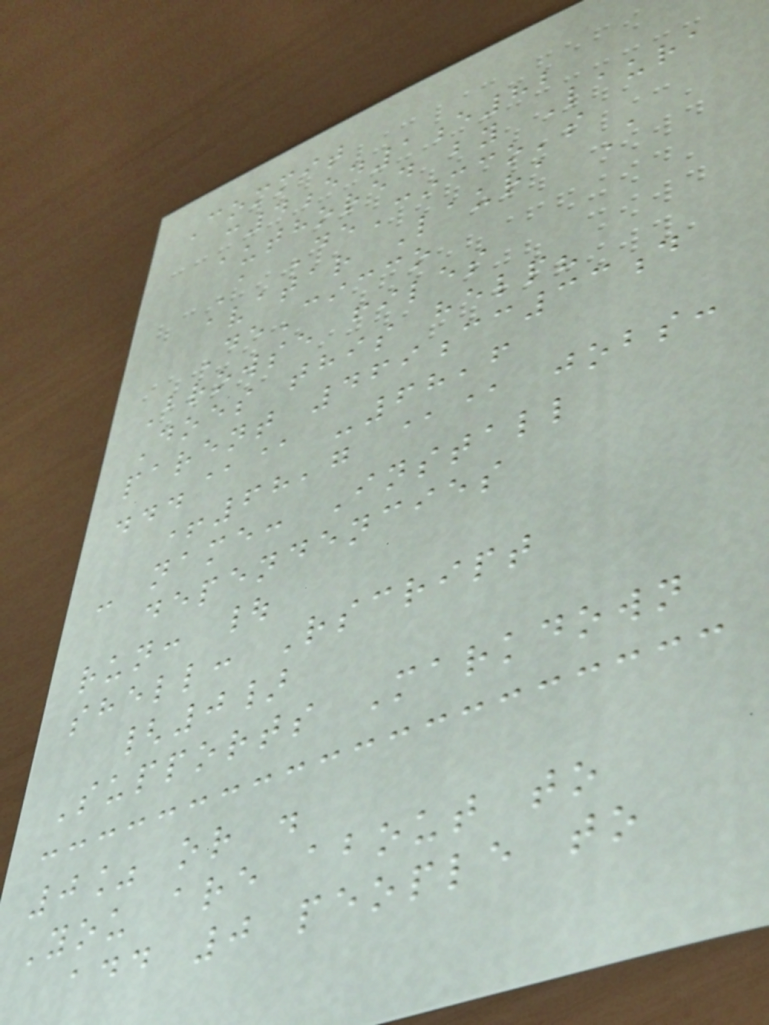Commit
c4ed1e82
authored by Laura
A DeCicco's
avatar Laura A
DeCicco
Browse files
Does this help?
parent 469cc33d
...@@ -68,6
+68,7 @@ jobs:
- name: Install
dependencies
run: |
shell: Rscript
{0}
Supports Markdown
0% or .
You are about to
add 0 people to
